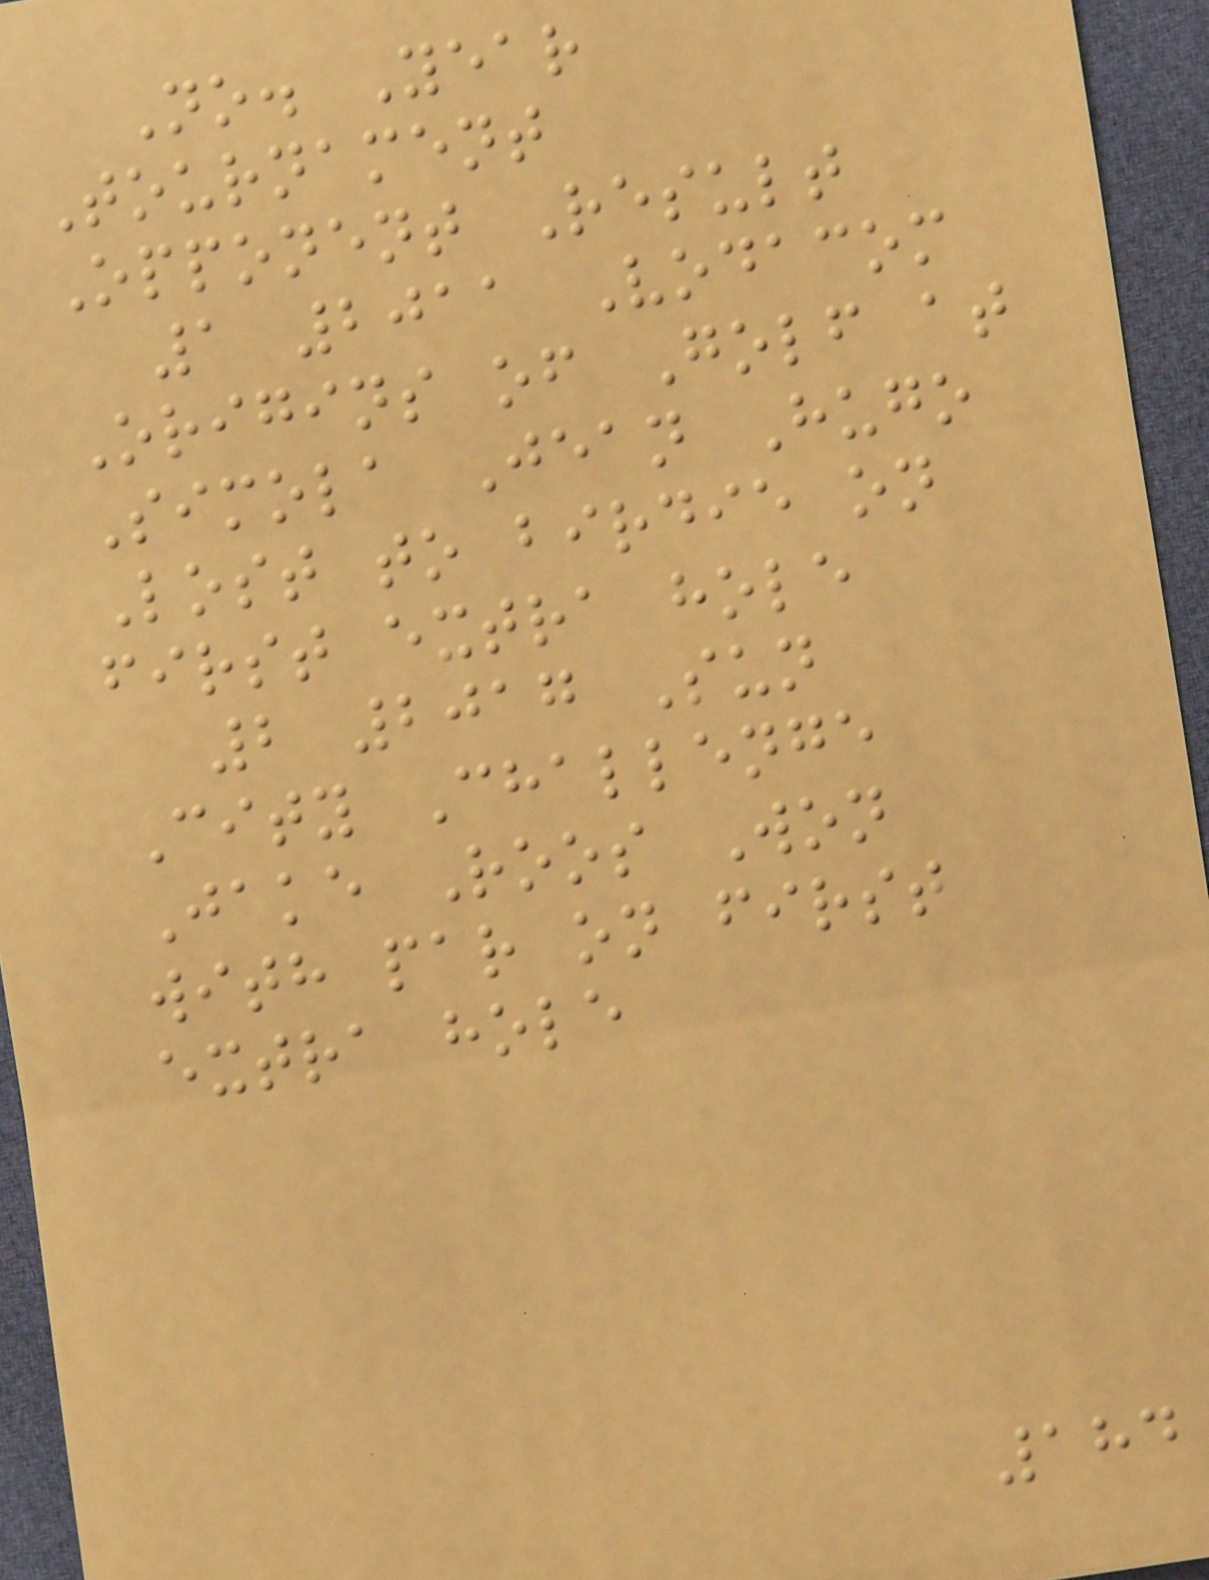No. Year
Tournament
Opponent Result
1 2011 Vodacom
Origins of Golf at
Simola Jean Hugo
Lost to birdie on
first extra hole
2 2017 Sun
City Challenge
Jake Roos Won
with par on first
extra hole
184
